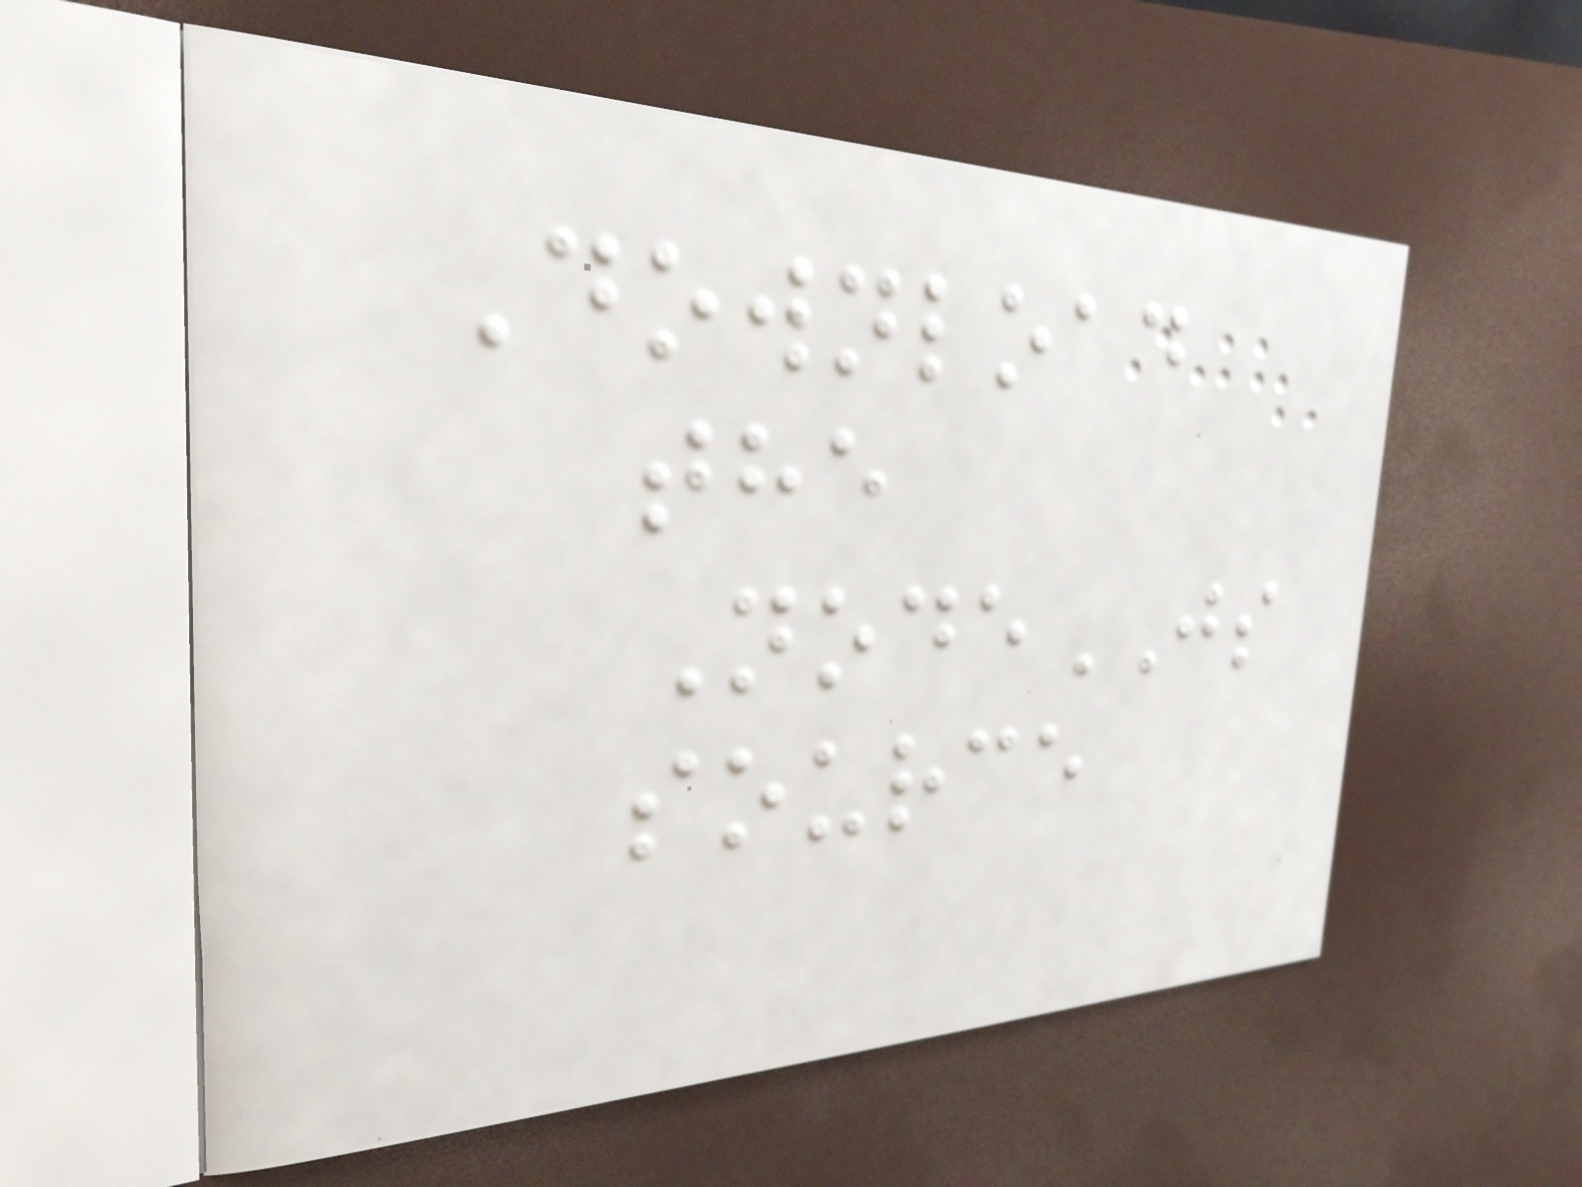Download
the
NodeJS
source
